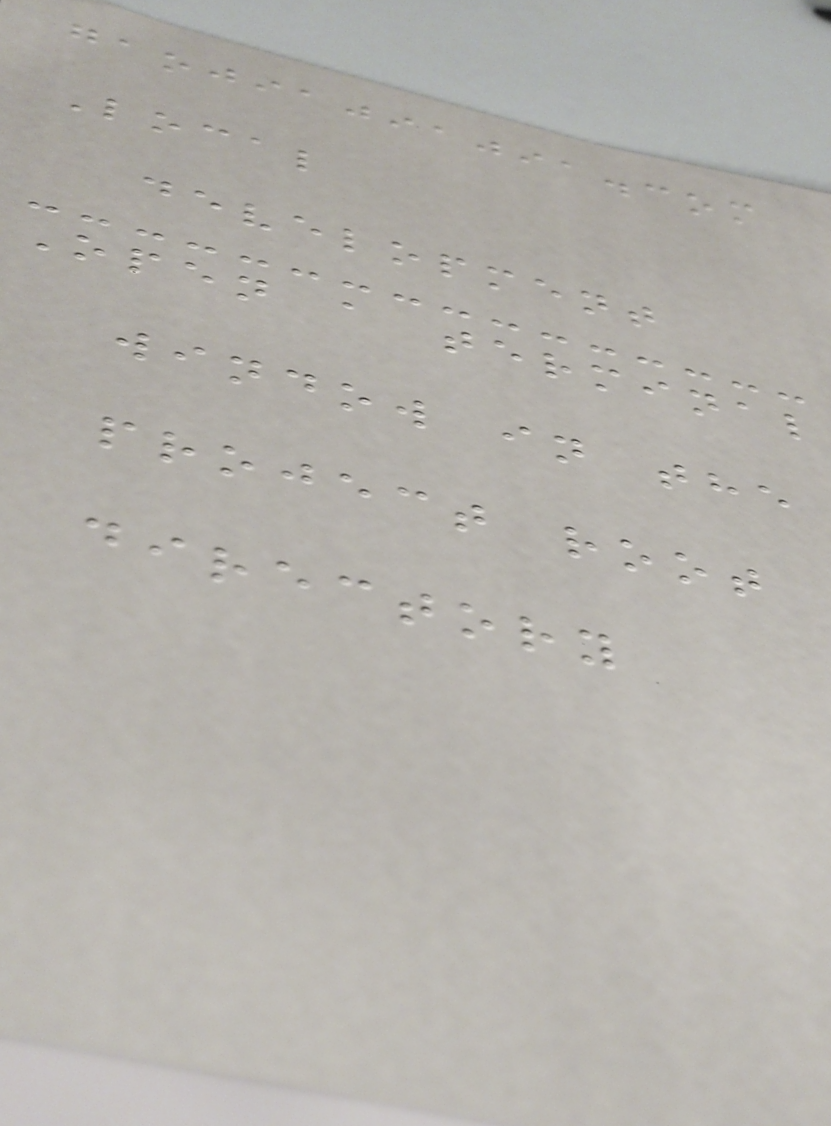gaojiajiajia.com
Local
development
Open a terminal
window in the
project root
directory
